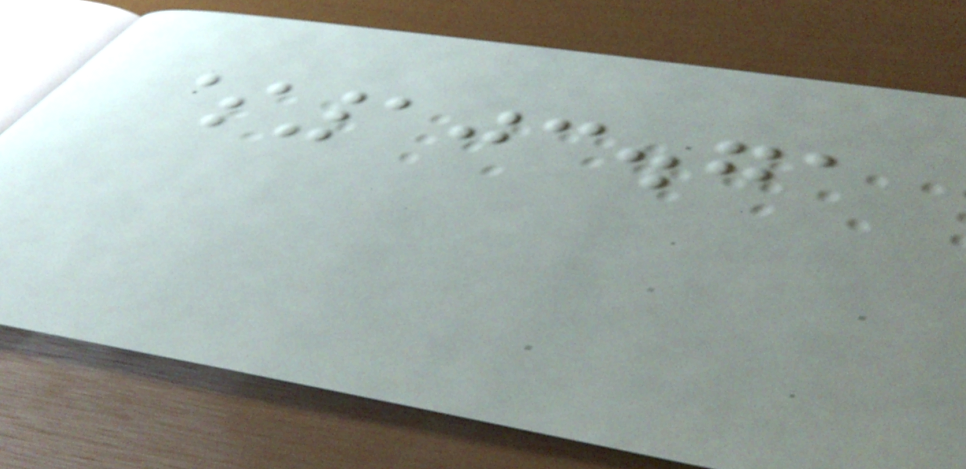$103.71
